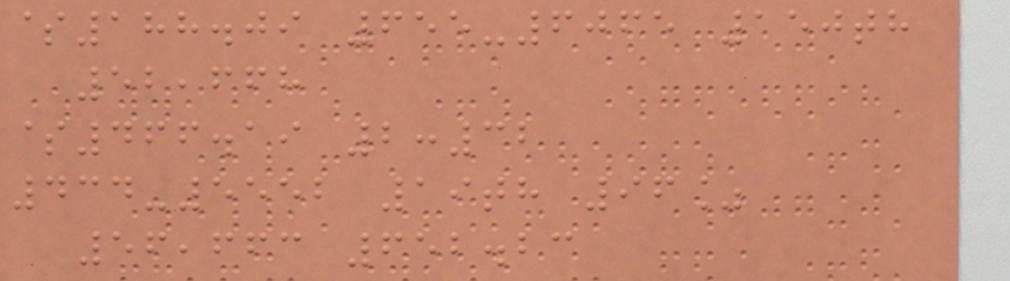$188.09 655-6065 150th
52,668
$466.19 2:32
434-5552 19th 96%
56,663 652.23
